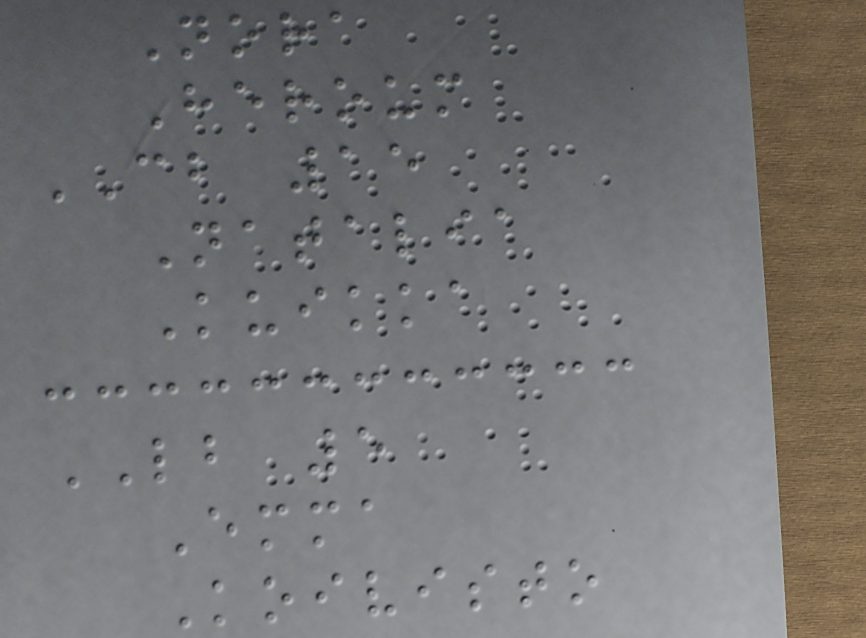Nora
Heroum
CB 15
Natalia
Kuikka
LB 5
Emma
Koivisto
